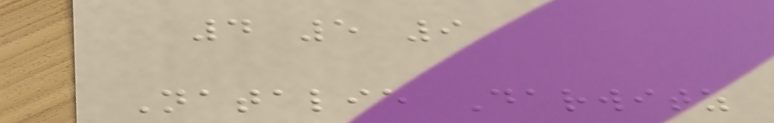4 5 9
Natalie Darwitz
